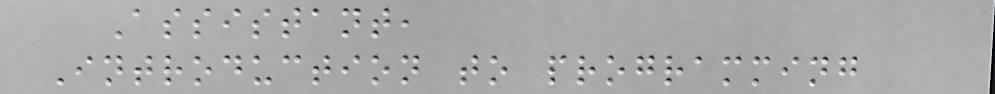Assistant,
Introduction to programming
